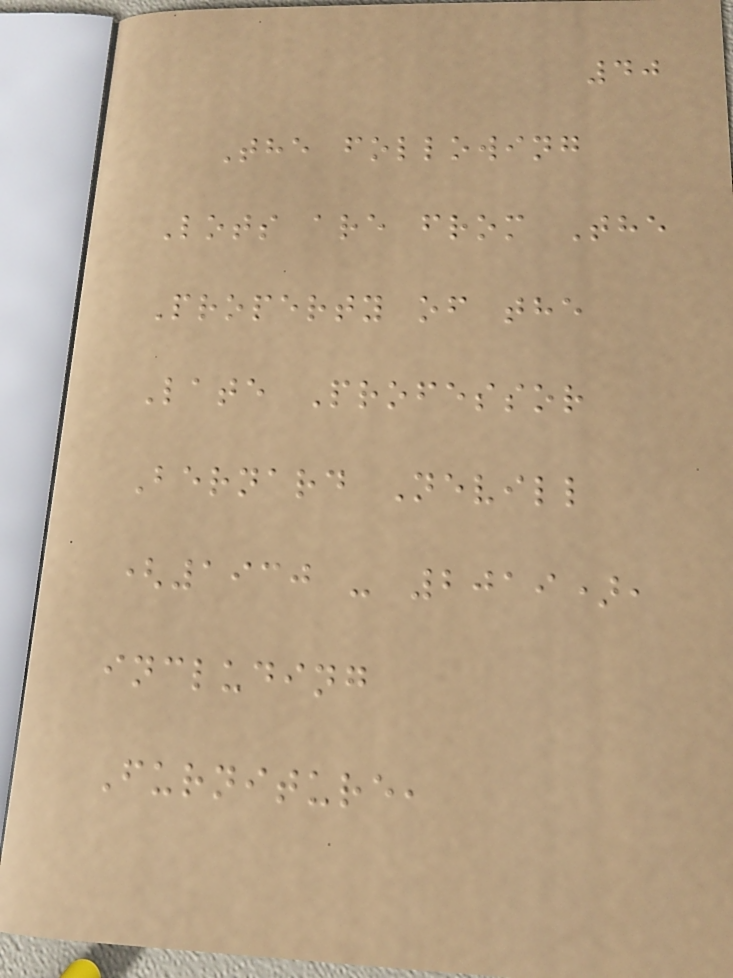40
The following
Lots are from The
Property of the
Late Professor
Bernard Nevill
(1930 - 2019),
including
Furniture,
